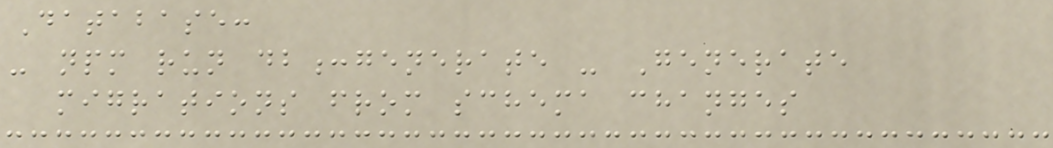Database:
- npm run db:generate - Generate
migrations from schema changes
